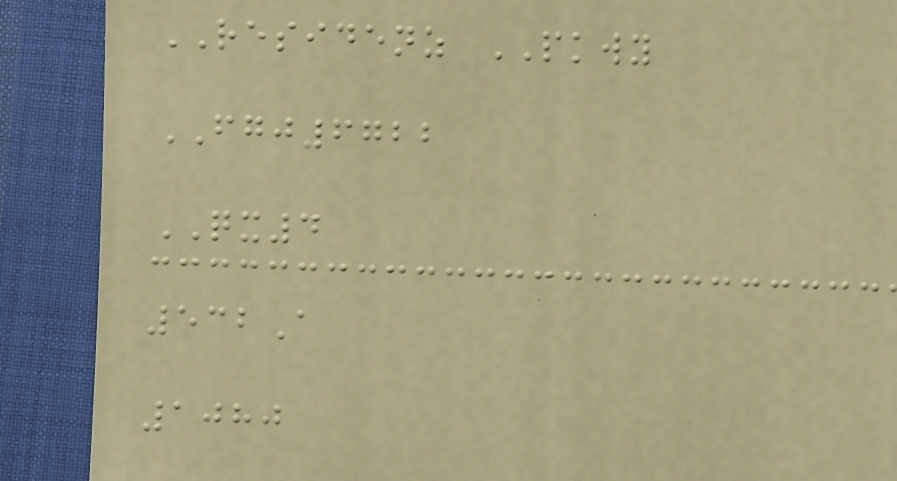RESIDENZ PKWY
FGJ6722
QX4
532A
1080
